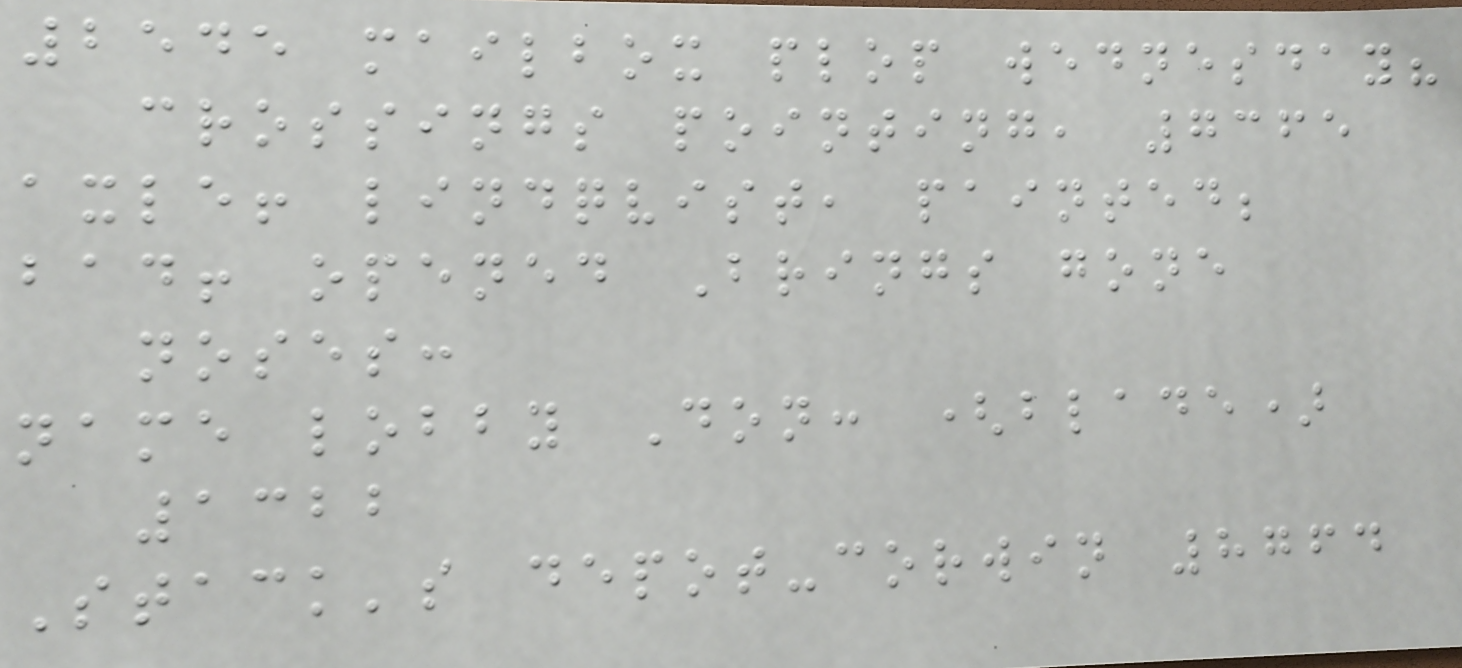2545 mailbox plop wednesday?
crossings pointing, 7365
axle! lindqvist, painted;
bad! opened Brings gone
noses:
name lobby Don: (blade)
1322
Stack's depot-corwin 8764
